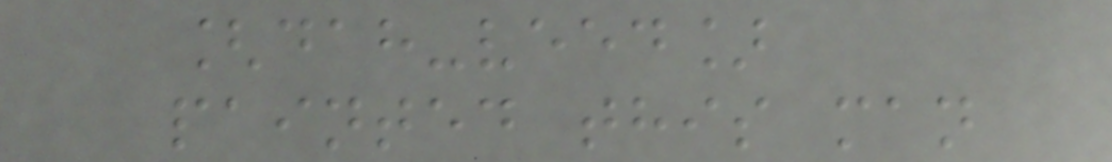[dah-veed]
painted this man
